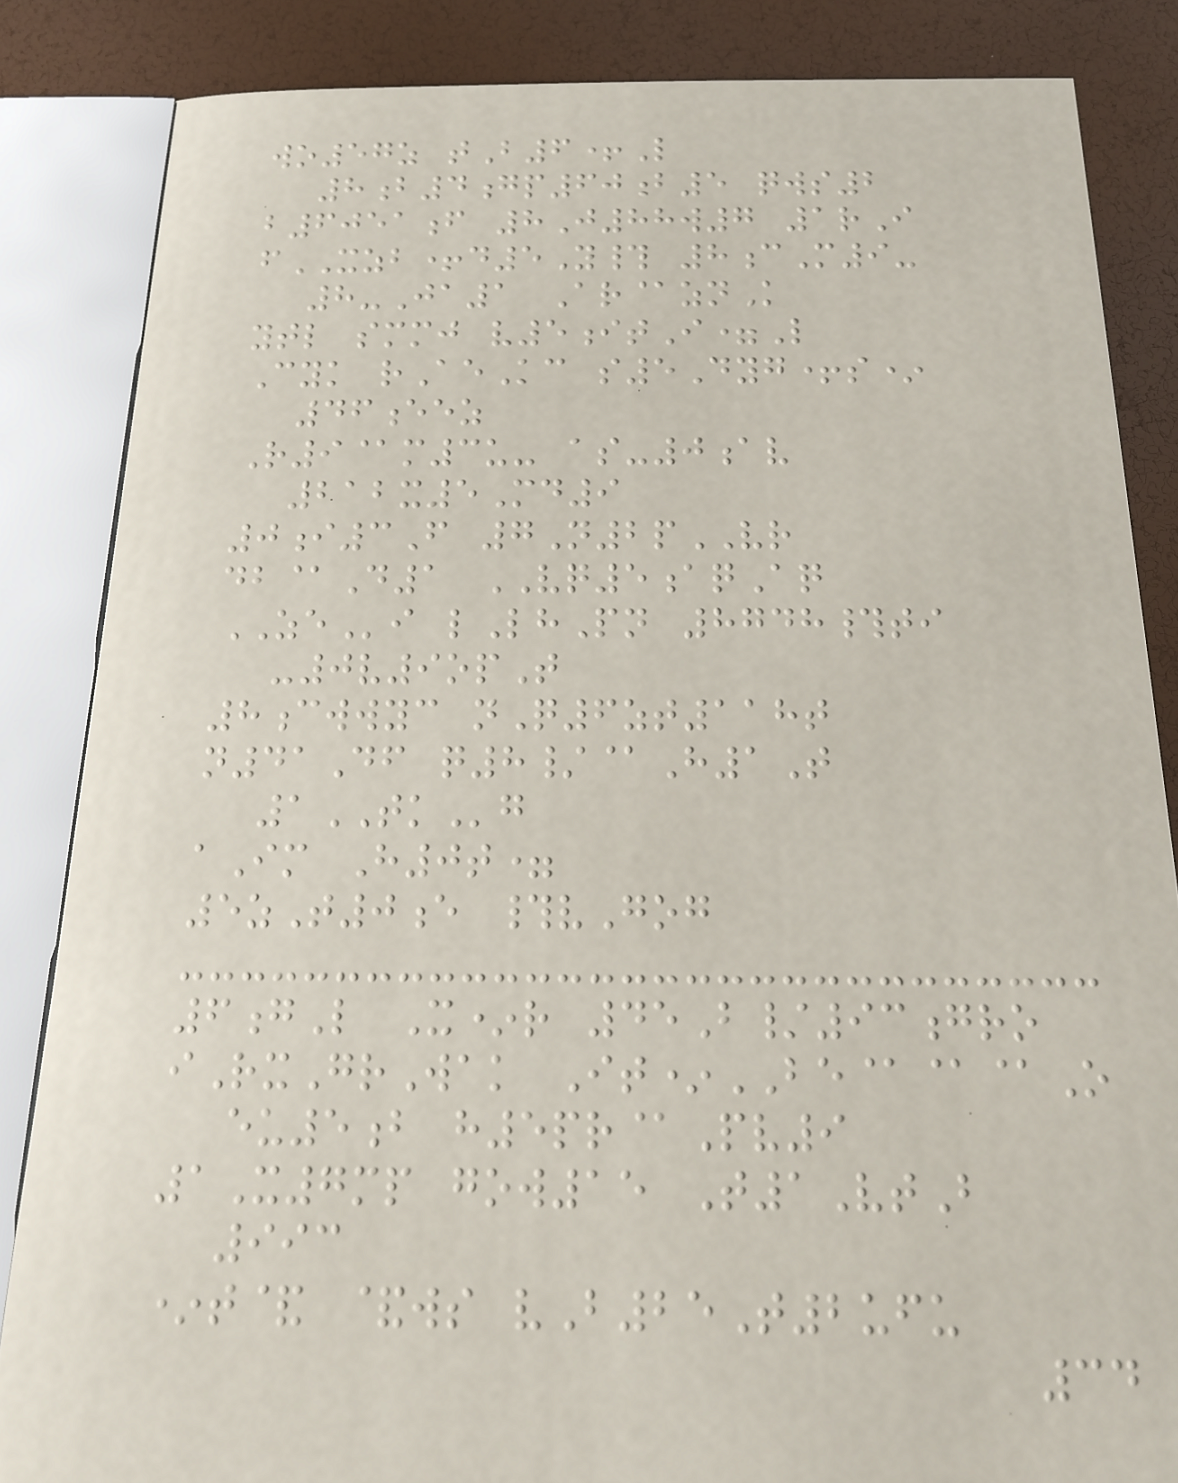wo57z tB6+L
8b4gp60b5 qws2
b6051f 8J88w7 1rI
fXZB+d5Y# 8cM9-
8-Ja1 Ar@znK
ytl smmj v5itI=L
Cyk rAeKc s5Dyg+s*
46eez
R9@m3u- as-0av
212x5Md9
0i3F 7N2pVR
db@D1 VQ5aqAq
ZEi lLhPn 8748#ti
-0v9opT
8cwwyc nQ6zt118t
n41Df q8/@H1T
1TKg
aIm H0t=
5zT0e #vGog
6gL X*r 45B/93gro
iRxGrWak It*BE@@@O
eu5b h5pr@Pv9
1X7mp gow15 T1VtB
993
*t& &ws vB25T2ufu
34
